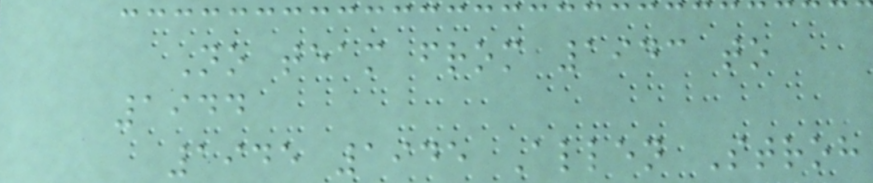No team from 1943 to
1944
1945 1945 Allen Stroh
